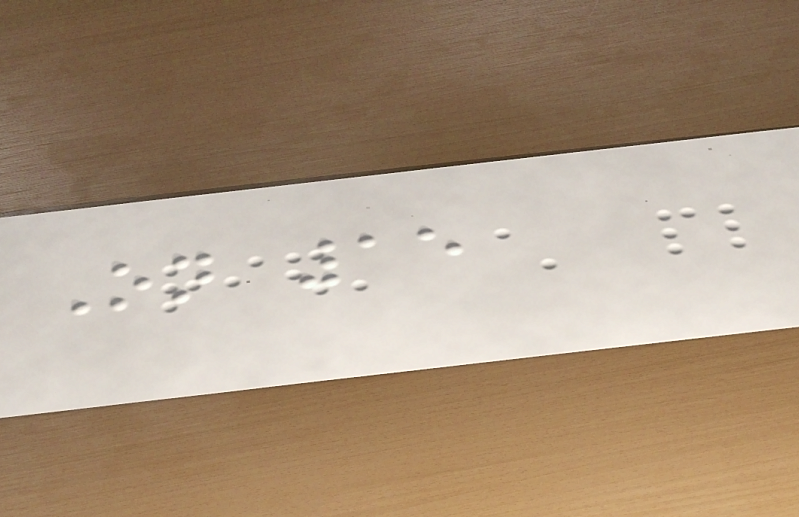On 15
